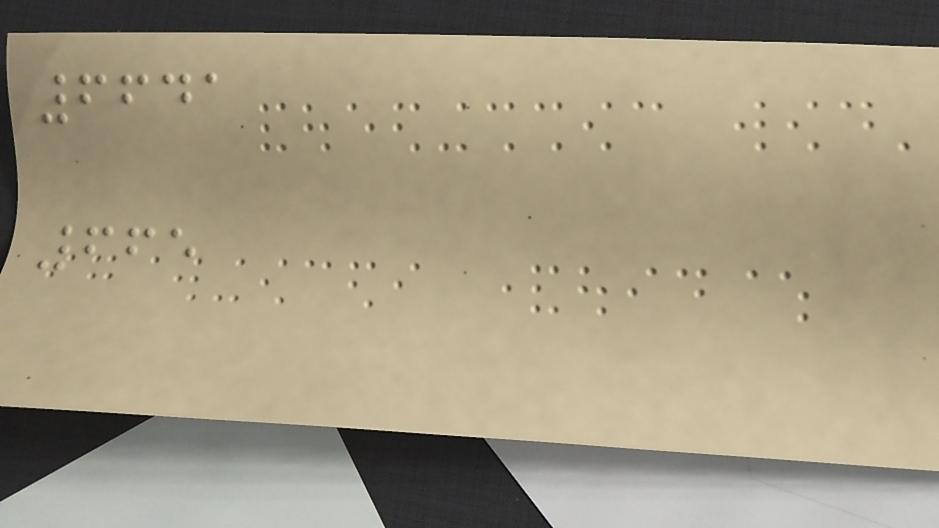6641
665
